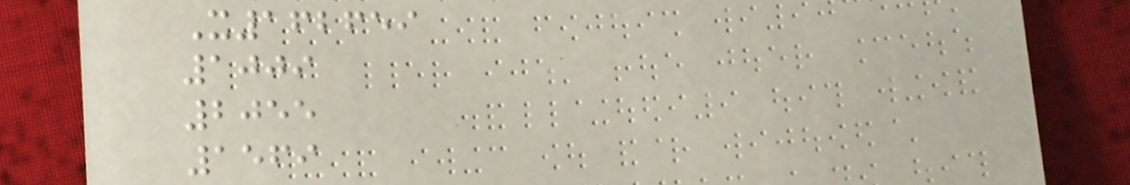X162659
1009
2055
1569
